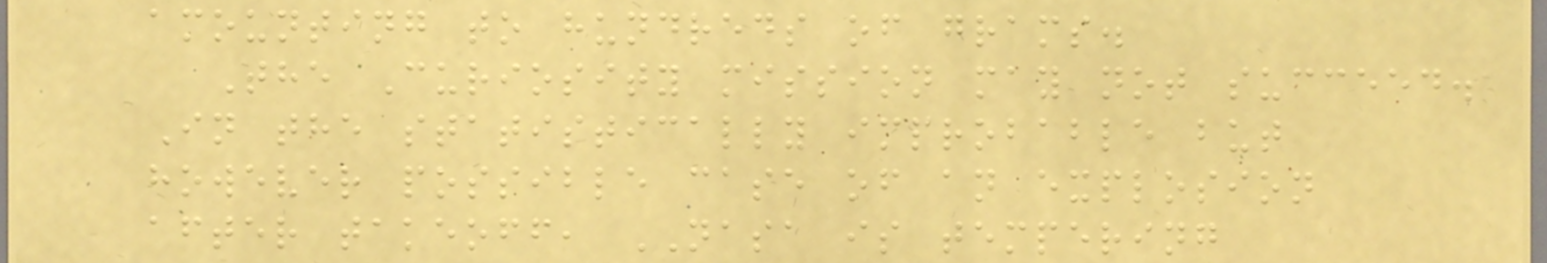amounting to hundreds of grams.
The Curiosity mission may not succeed.
In the statistically improbable but
however possible case of an explosion
after takeoff, NASA is tempering
